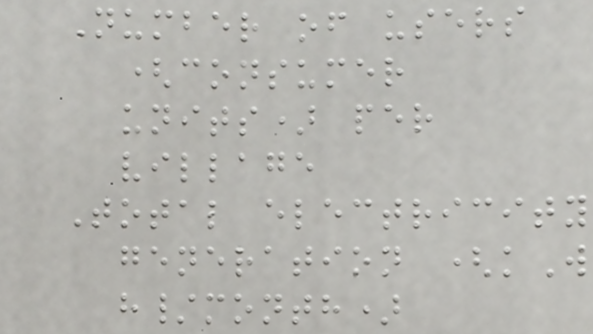Number of users
(consumer
units) per
village
Total electricity
generation (kW
h/month)
